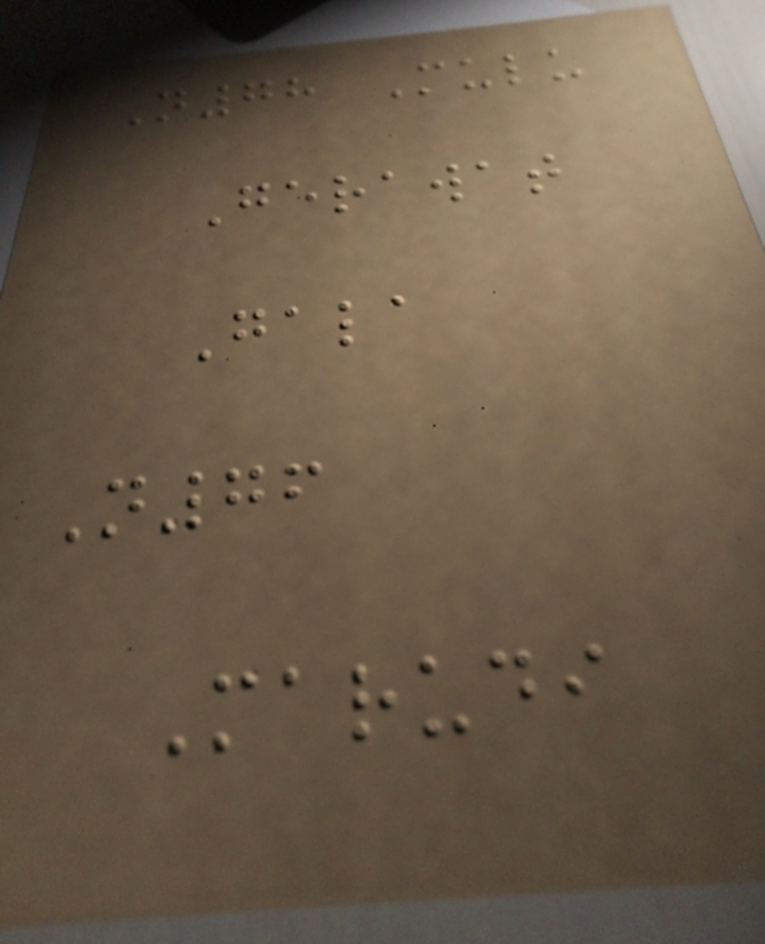N78 Mulu
Gerawat
Gala
N76
Marudi
